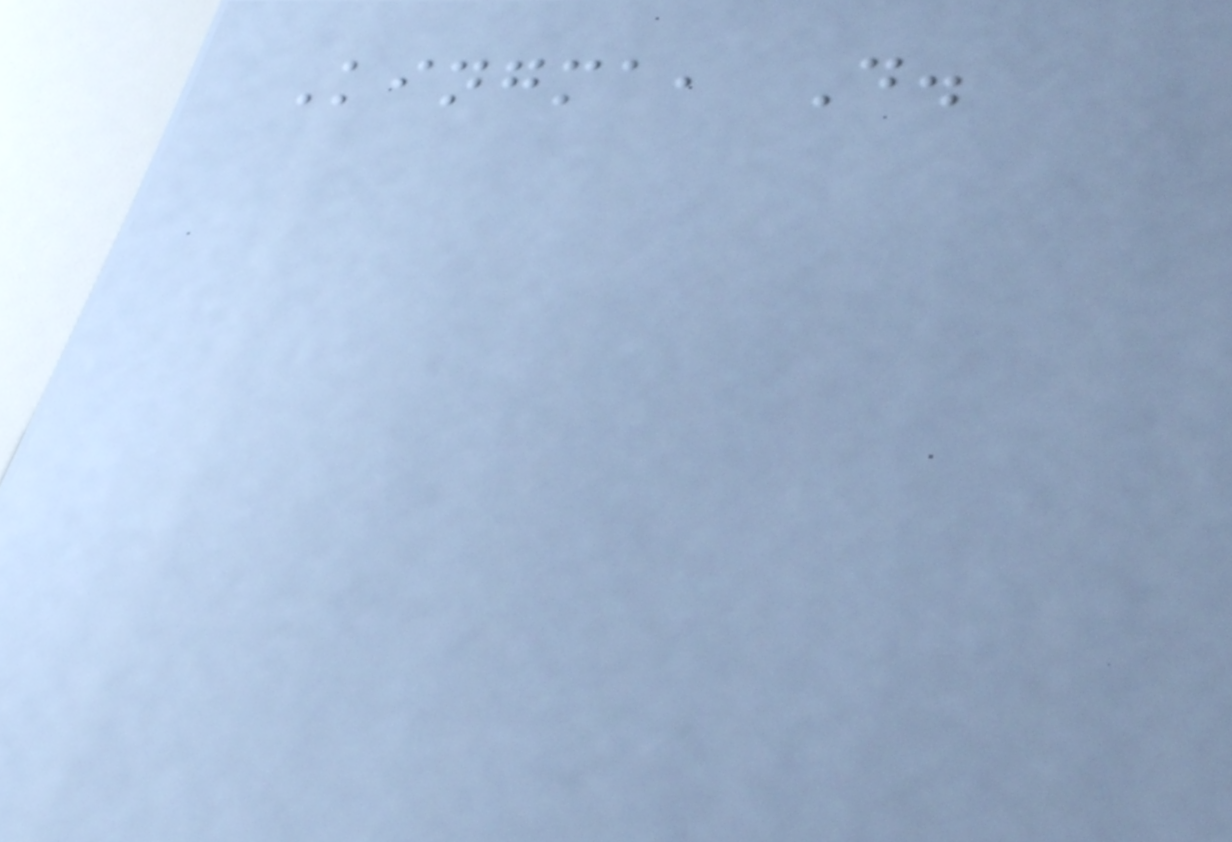Kingma, D.
